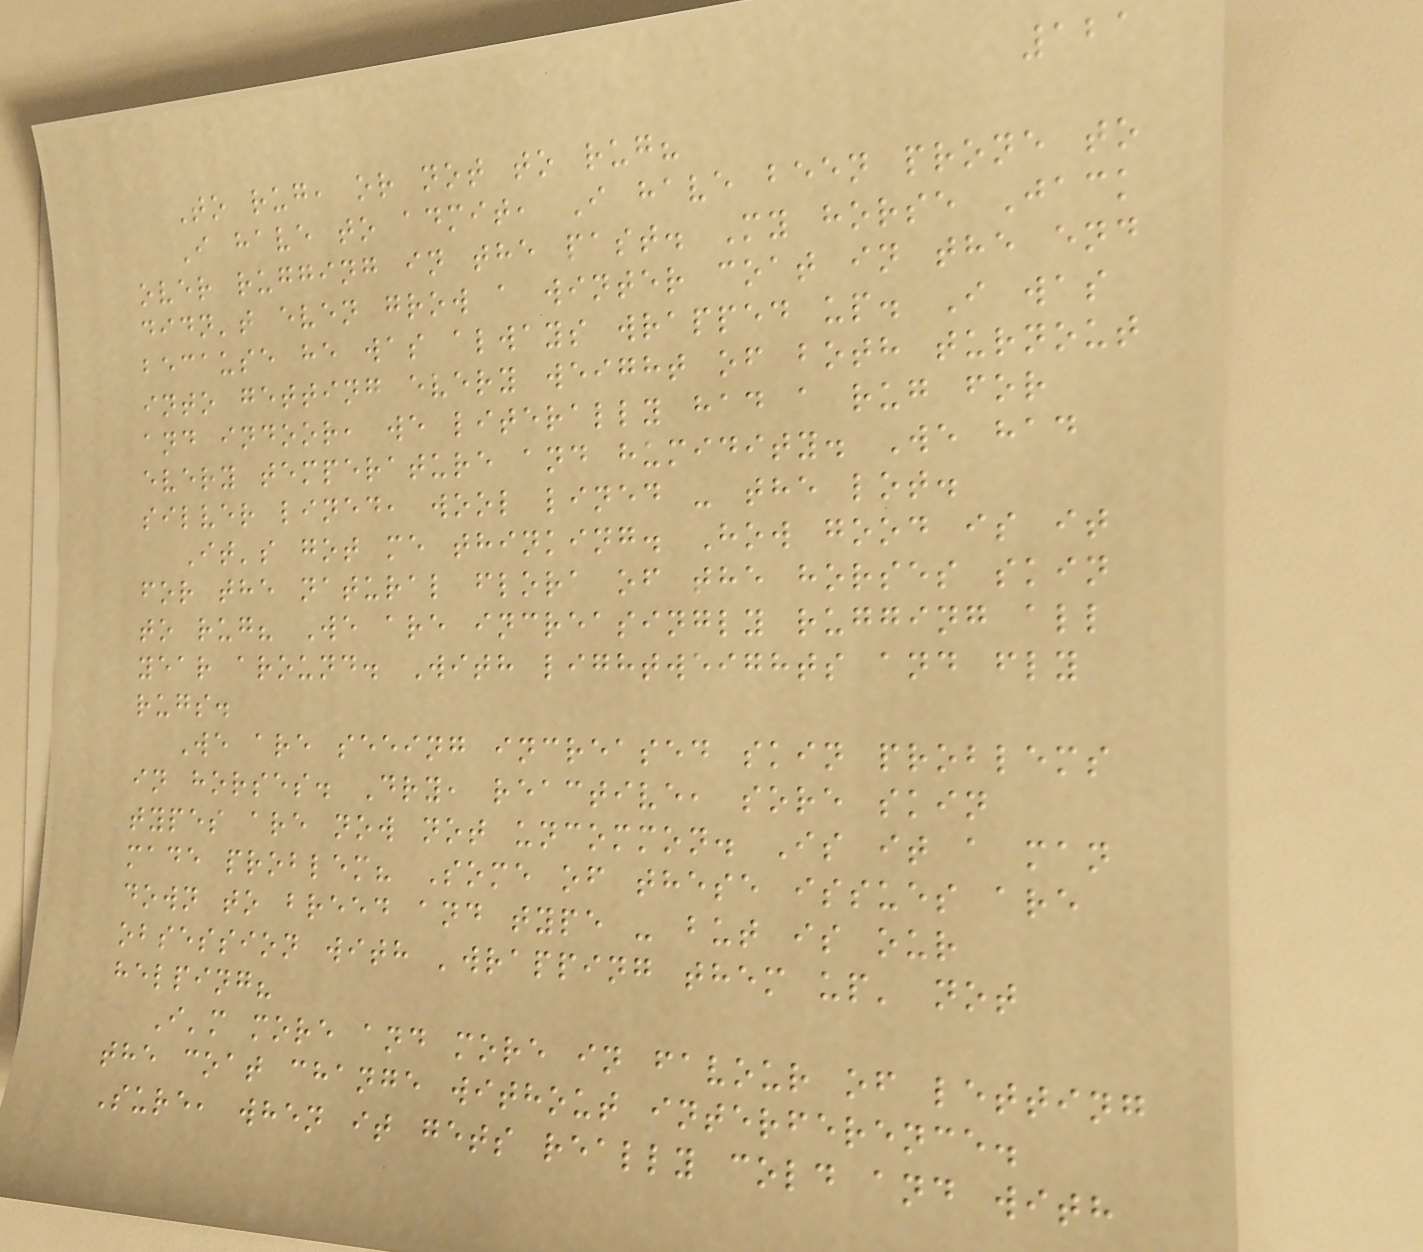121
To rug, or not to rug?
I have to admit, I have been prone to
over rugging in the past. My horse Jack
didn't even grow a winter coat in the end
because he was always wrapped up. I was
into getting every weight of both turnout
and indoor, we literally had a rug for
every temperature and humidity. We had
silver lined, wool lined - the lot.
It's got me thinking. How good is it
for the natural flora of the horses skin
to rug? We are increasingly rugging all
year around. With lightweights and fly
rugs.
We are seeing increased skin problems
in horses. Dry, reactive, sore skin
types are now not uncommon. Is it a man
made problem? Some of these issues are
down to breed and type - but is our
obsession with 'wrapping them up' not
helping?
I'm more and more in favour of letting
the coat change without interference.
Sure, when it gets really cold and with
